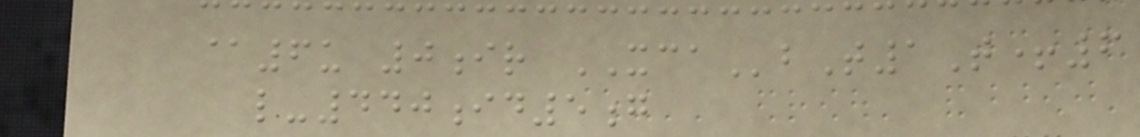@6u 0ir XCAbT1T+6
l-440id5g
